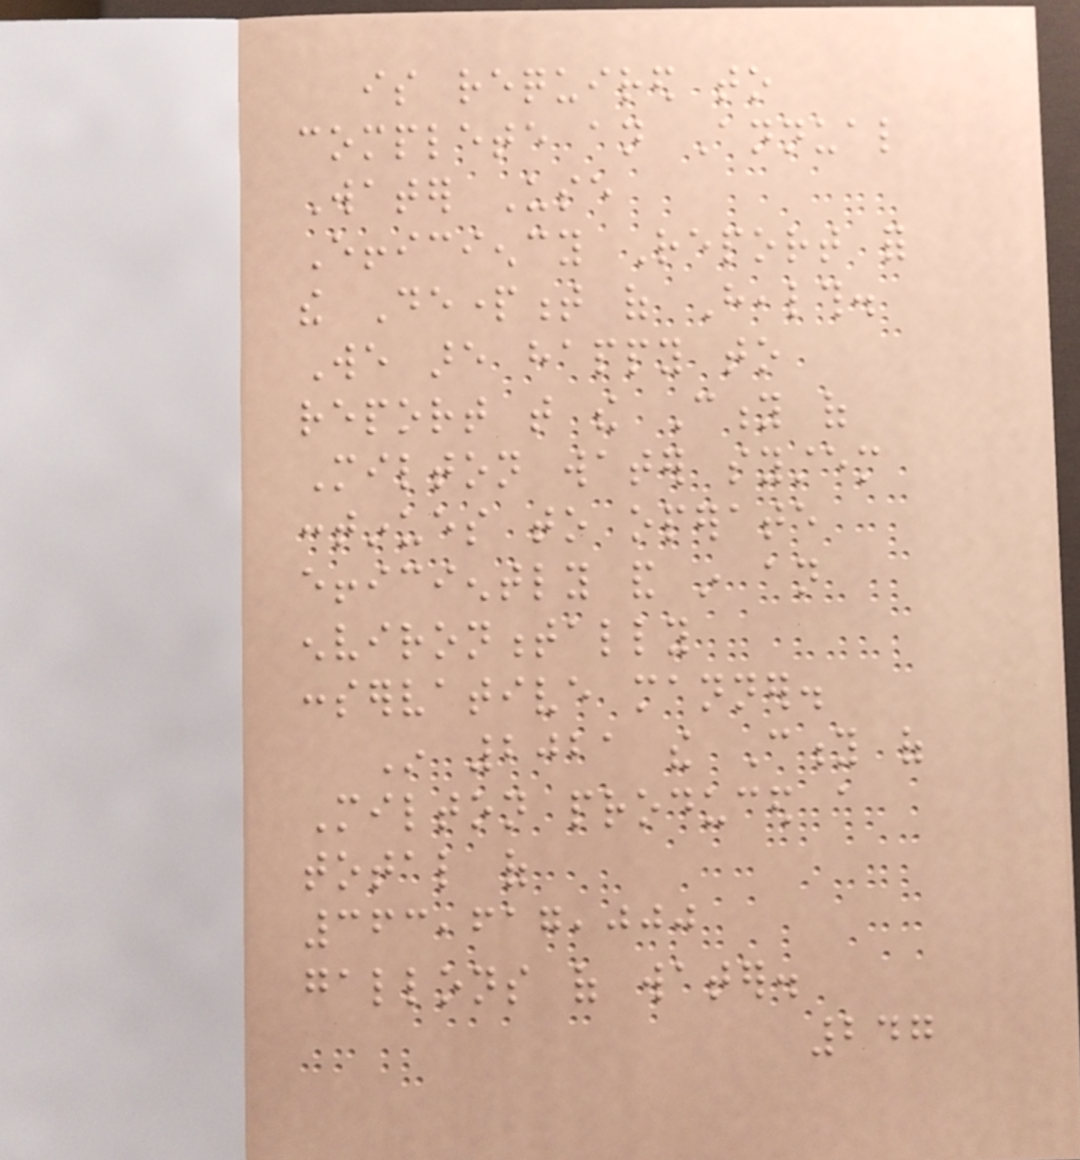is required to
complete an Annual
Water Use
Efficiency Report for
the Department of Health.
We are happy to
report that the City of
Milton water system
continues to operate
efficiently and in an
environmentally
conservative manner.
In 2021 the City of
Milton produced a
total of
363,617,000
gallons of water.
247
